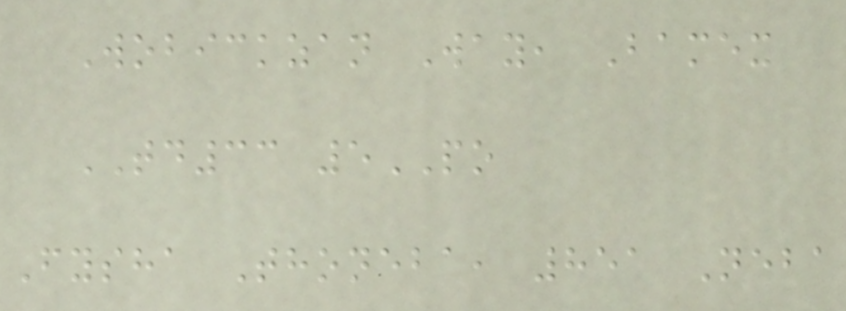Wobickzan Way, Bamex
TD33 5PO
Fysha Thoneba, 851 Neba
